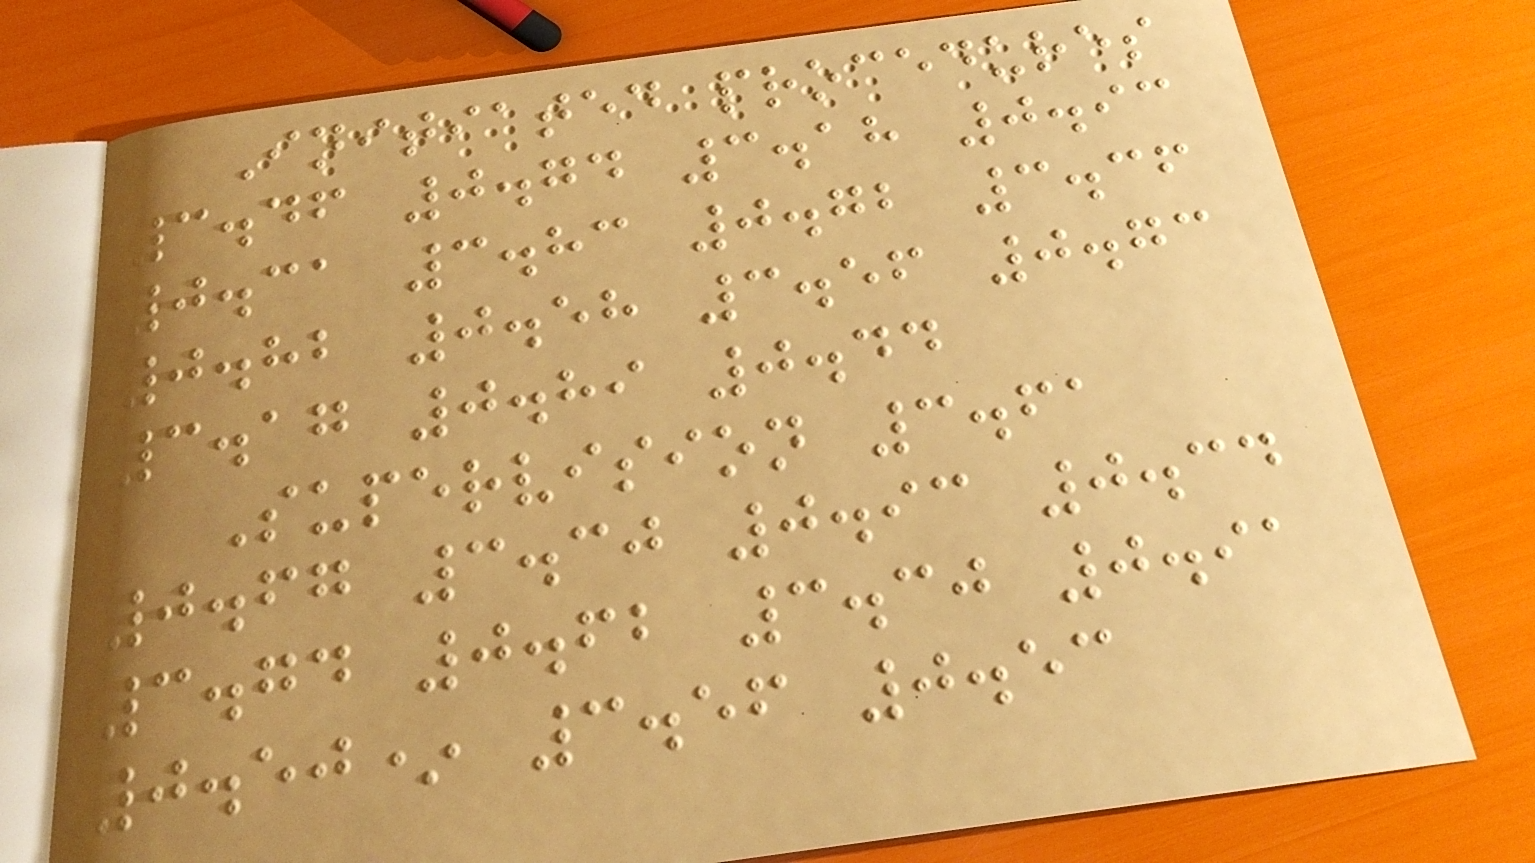Initiated procedures
3.46 0.74 3.18 0.93
0.31 3.83 0.72 3.36
0.82 0.58 3.56 0.73
3.17 0.89 0.44
Supervision 3.61
0.67 3.30 0.93 0.34
3.74 0.62 3.30 0.91
0.50* 3.56 0.53
